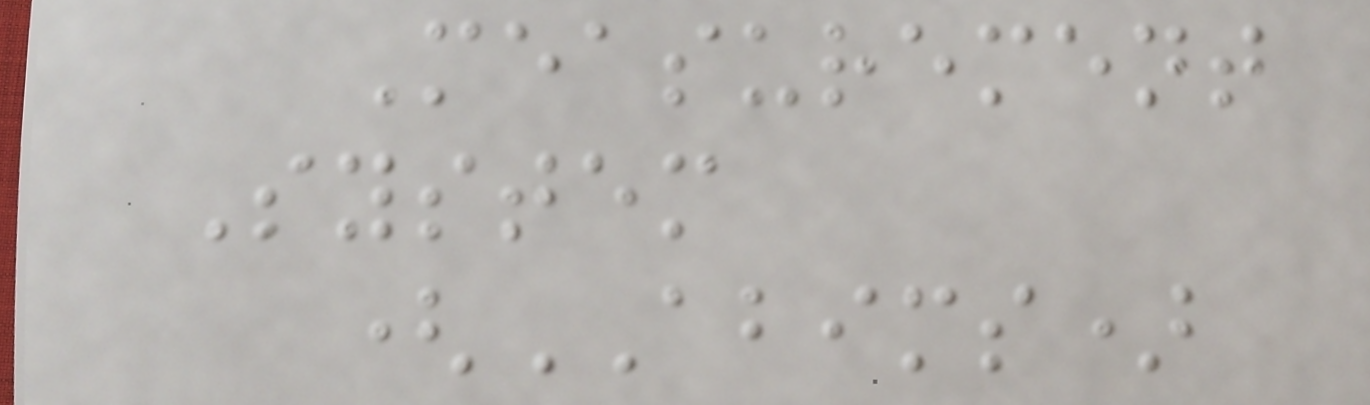Measurement
System
(ABIMS)
